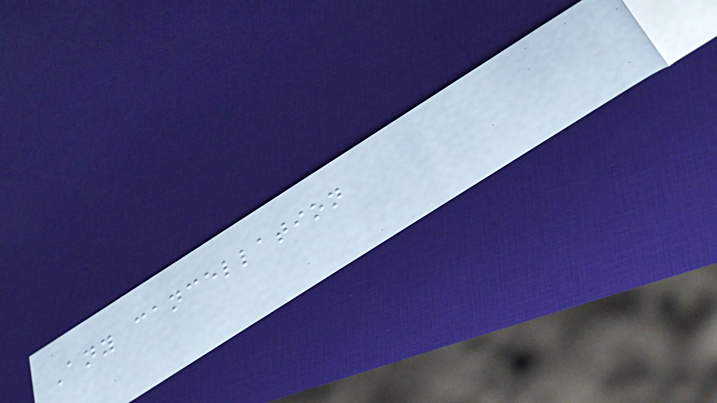Any cancellation
